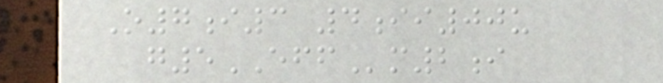O7i3 4ii00u
g5EFFm2i
